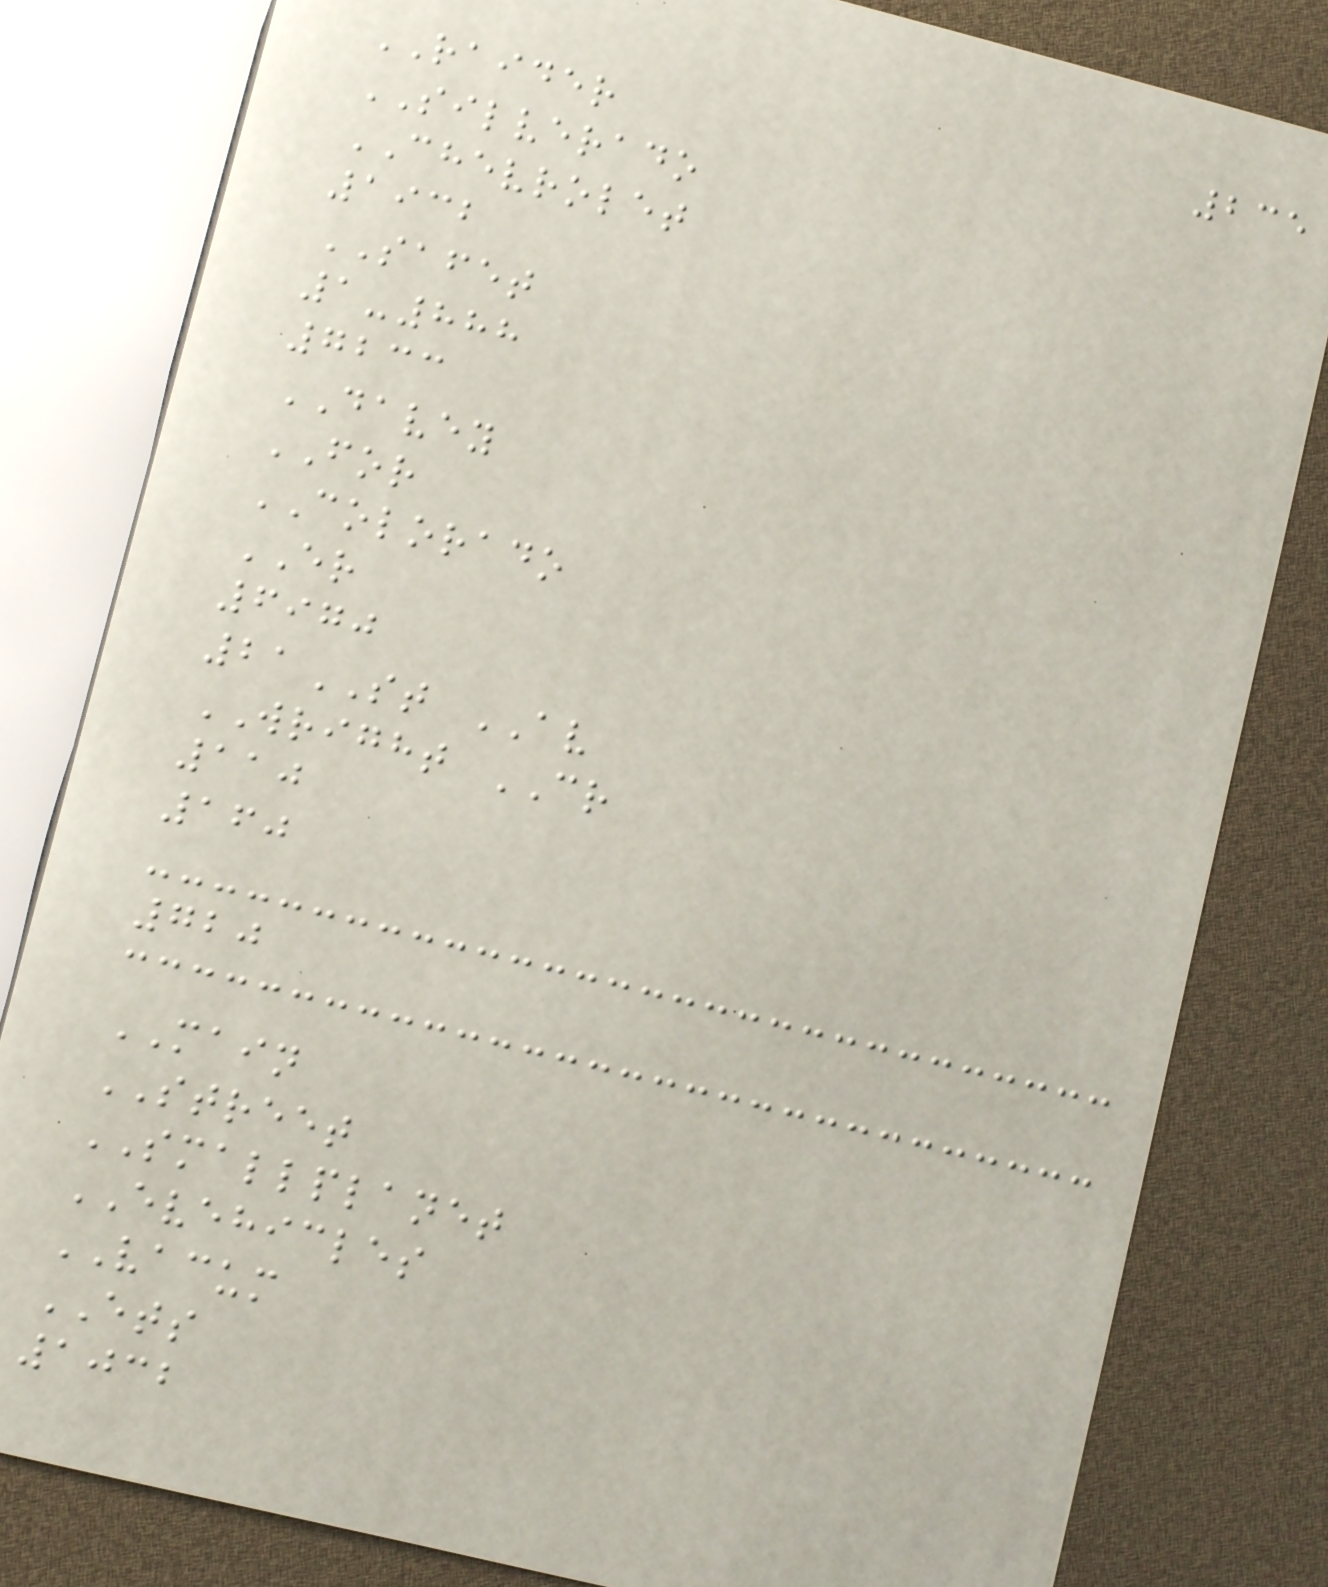235
RAIDER
SILVERADO
CHEVROLET
1932
SAFET
1-888
7233
DAVEY
FOR
COLORADO
ER
6970
21ST AV
WRIGHT CR
110
160
720
MAIN
STREET
SMALLPLANET
EVEHICLES
VACUM
ETS
1032
